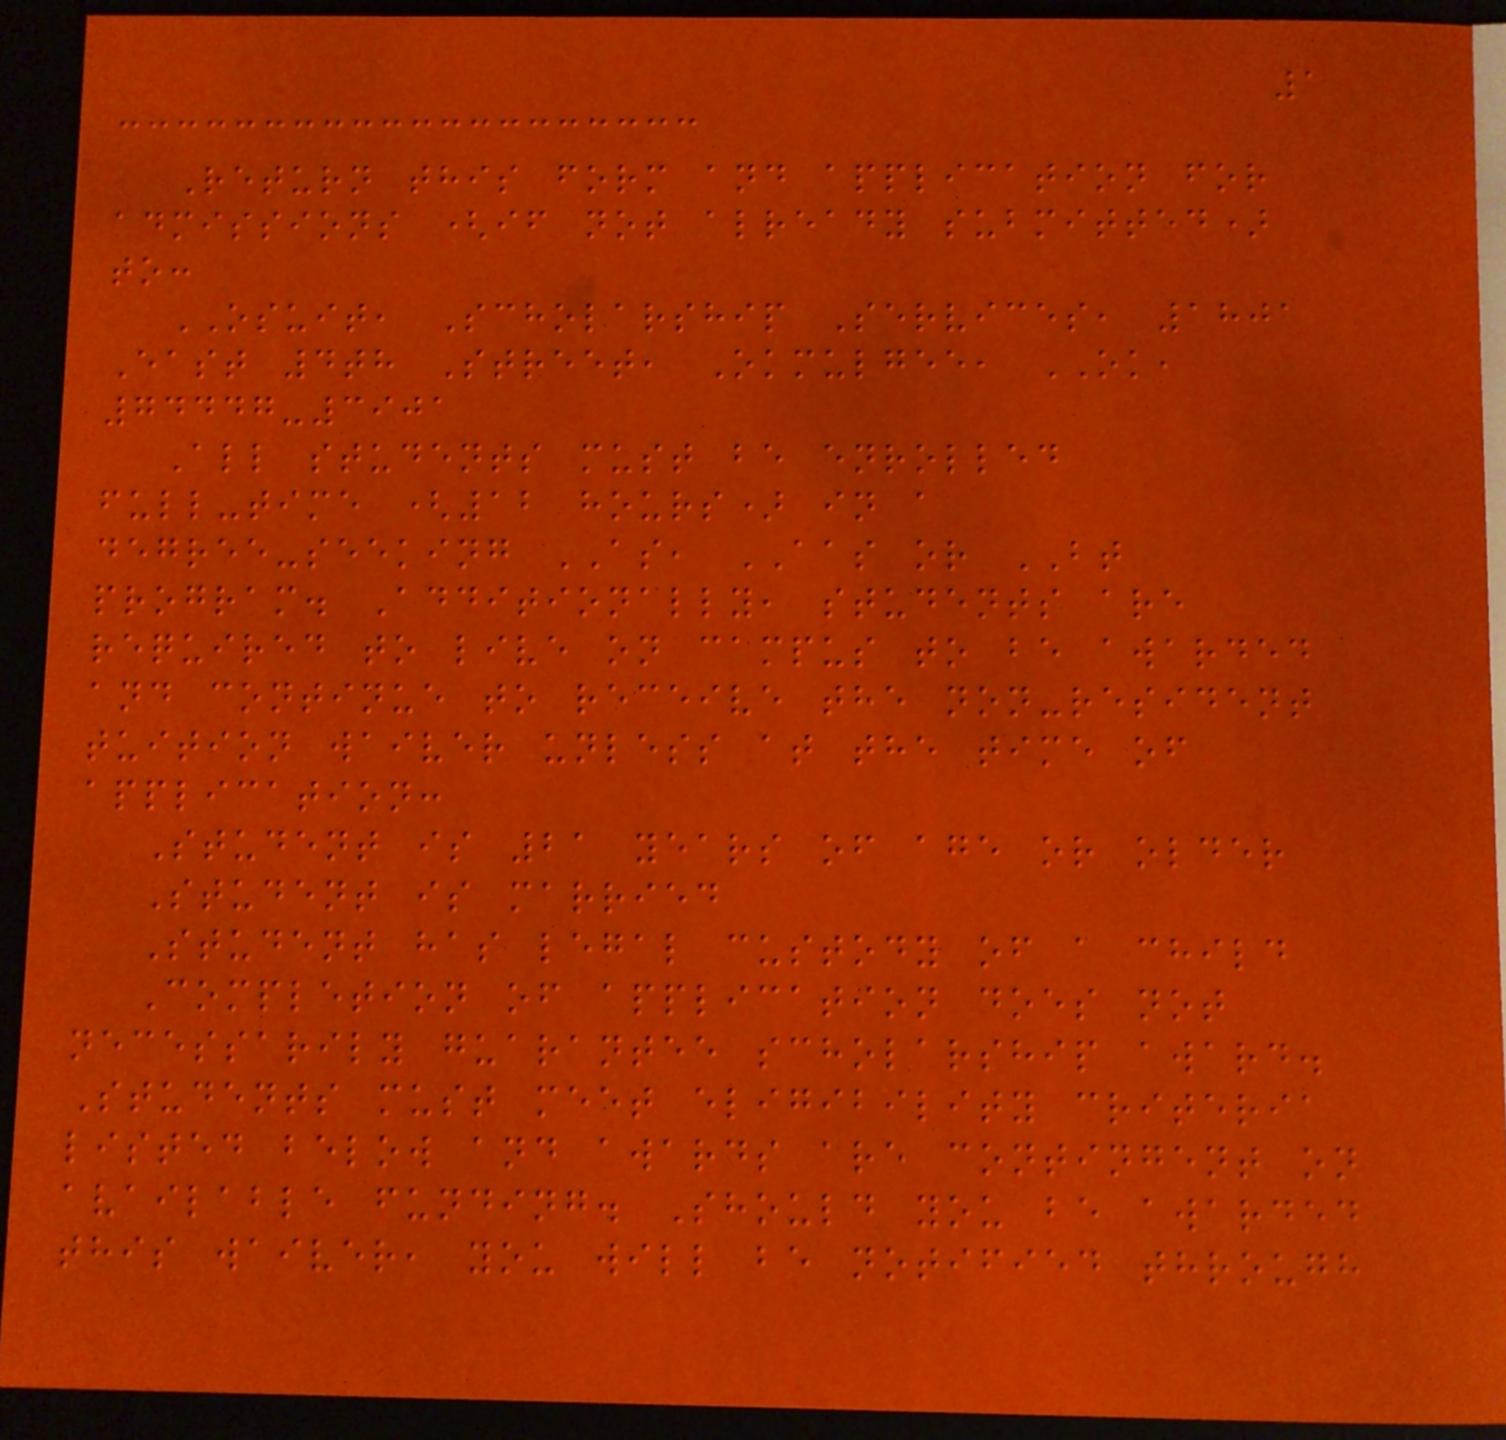1
Return this form and application for
admissions (if not already submitted)
to:
OSUIT, Scholarship Services, 1801
East 4th Street, Okmulgee, OK,
74447-3901
All students must be enrolled
full-time (12 hours) in a
degree-seeking AS, AAS or BT
program. Additionally, students are
required to live on campus to be awarded
and continue to receive the non-resident
tuition waiver unless at the time of
application:
Student is 21 years of age or older
Student is married
Student has legal custody of a child
Completion of application does not
necessarily guarantee scholarship award.
Students must meet eligibility criteria
listed below and awards are contingent on
available funding. Should you be awarded
this waiver, you will be notified through
